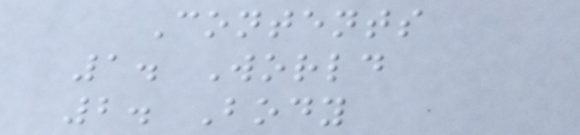Contents
1. World
2. Body
